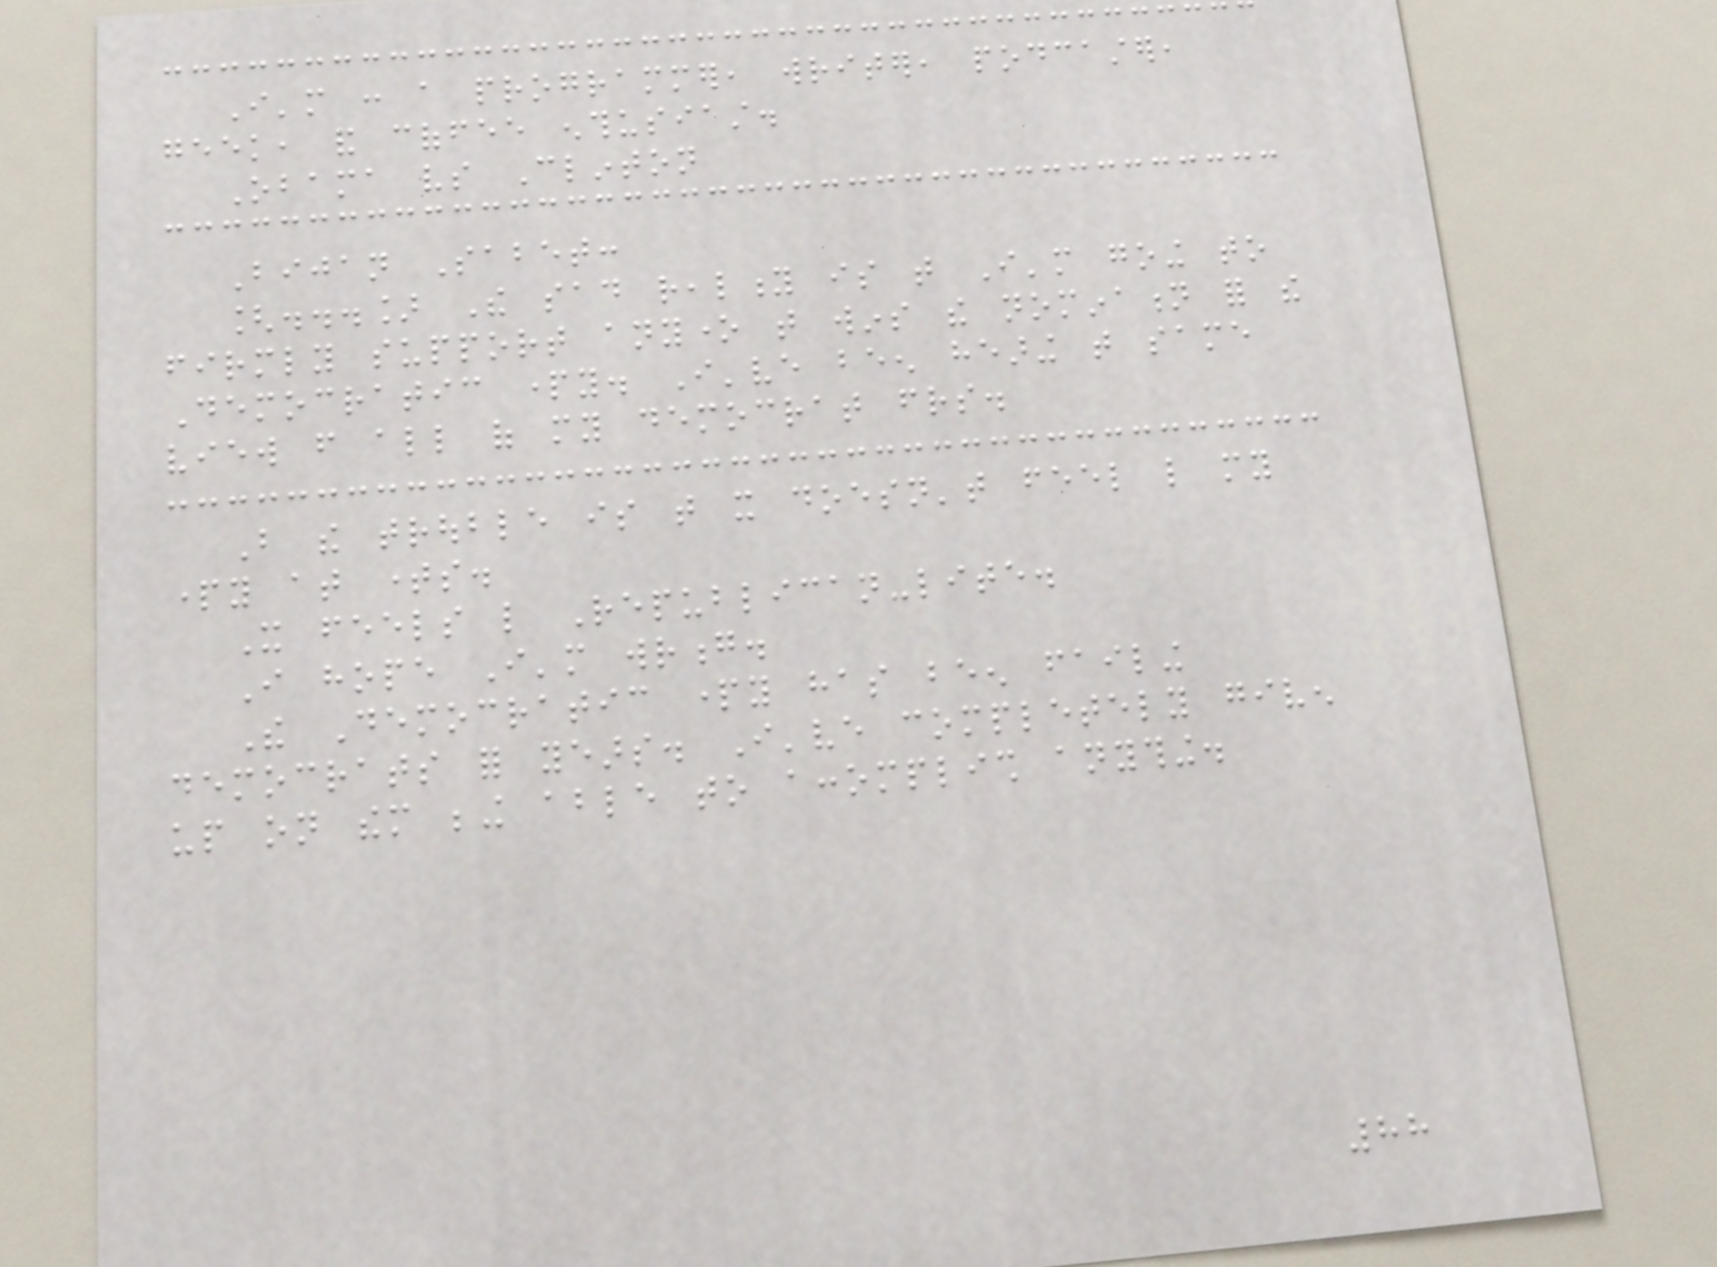I'm : a programmer, writer, podcaster,
geek, and coffee enthusiast.
Obama vs Clinton
Bijan Sabet:
[...] The sad reality is that I'm going to
firmly support anyone that wins the nomination for the
Democratic party. I've been hearing that same
view from all of my democrat friends.
But the trouble is that it doesn't feel like my
party at times.
It feels like Republican-lite.
I hope I'm wrong.
The Democratic party has been failing
democrats for years. I've completely given
up on them being able to accomplish anything.
88
